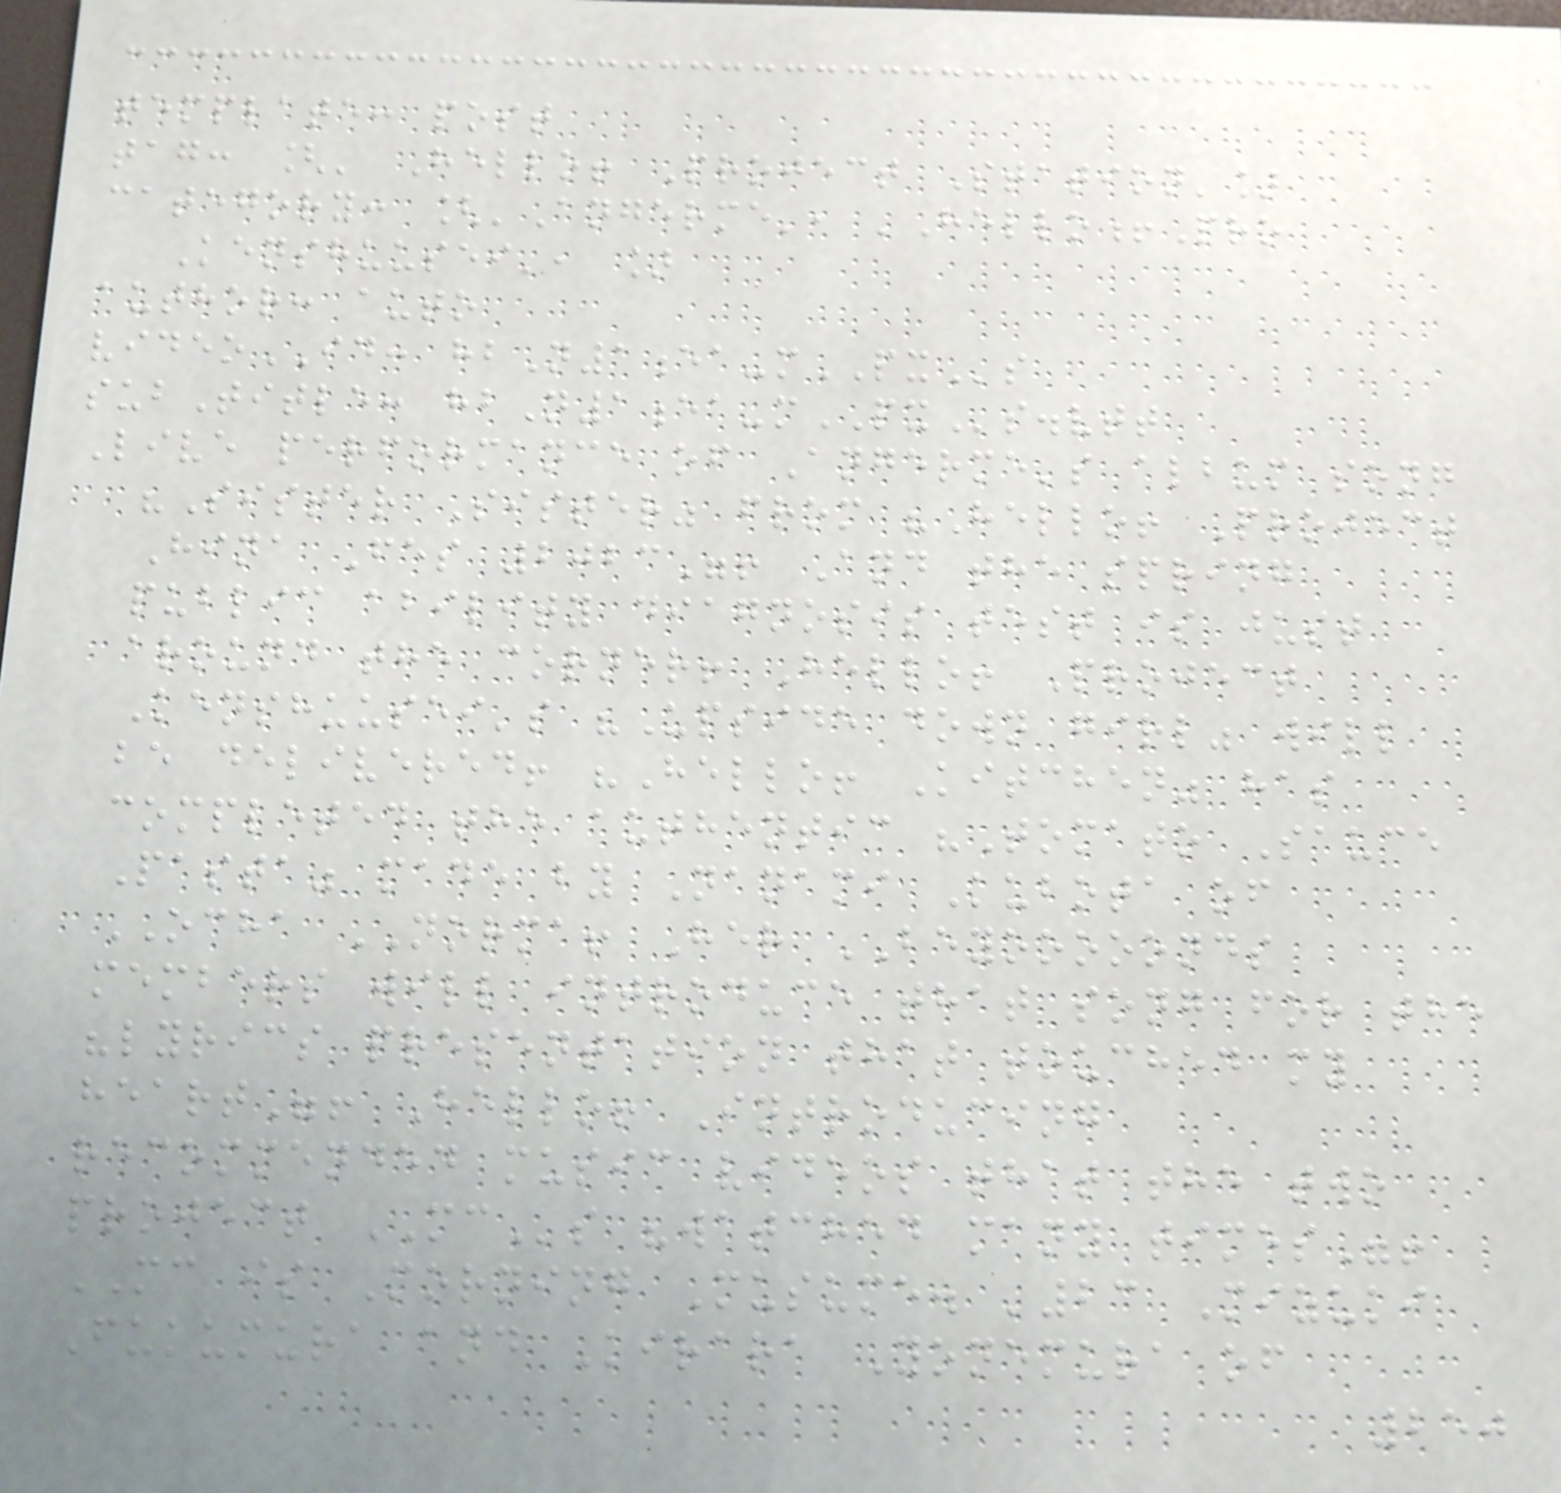template: post
tag: [' Hello! Project Station']
category: ['Angerme', 'Hello!Pro
Kenshuusei', ]
author: auto
videoID: hbN1ea-mPXs
subTitle: hbN1ea-mPXs.vtt
Live performance of Angerme's album song
"Sister Sister" from "Hello! Project
Hina Fes 2023"! And the spring
public ability diagnosis test is just
around the corner! Hello! Project
Kenshuusei's "Upside down girl" will
be delivered! "Hello! Kitchen" has
completed the authentic "Tomato Sauce
Pasta" made by Nanami Kubota of
OCHA NORMA! Her BEYOOOOONDS
members will introduce that song for the
"lyrics presentation that touched my
heart"! Hello! Introducing
recommended music videos that the two
project MCs "watched many times"!
MC is Morning Musume. '23 Mizuki
Fukumura and Kirara Yonemura of
250
